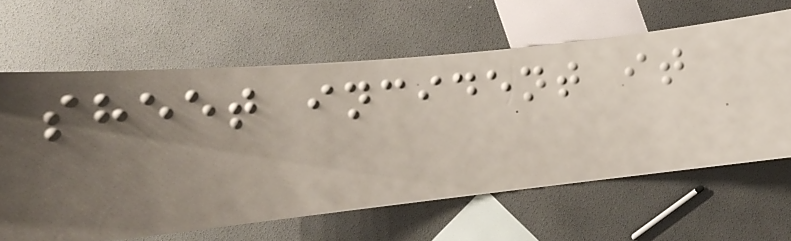sheet incident it
